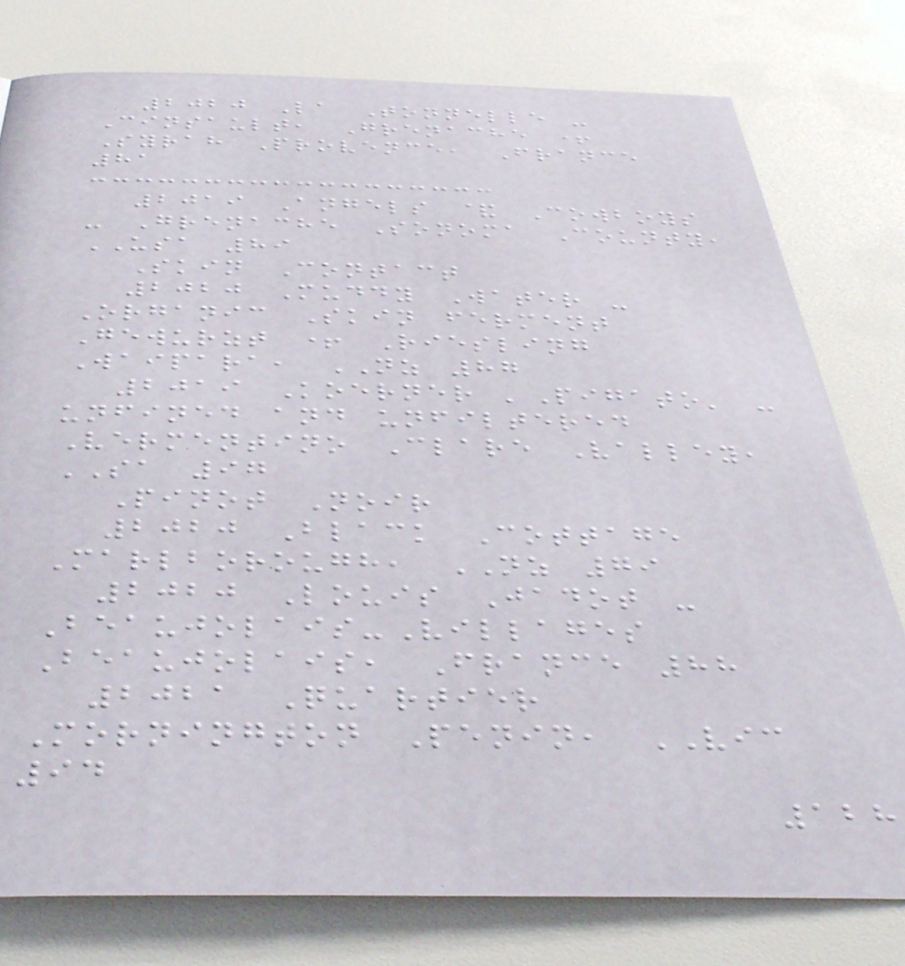2020 La Tonnelle -
Cinsault, Grenache +
Syrah Provence, France
81
2019 Angels & Cowboys
- Grenache Sonoma County,
USA 89
Skin Contact
2020 Muddy Water -
Organic Skin ferment
Gewurzt + Riesling
Waipara, NZ 87
2019 Koerner 'Pigato' -
unfined and unfiltered
Vermentino Clare Valley,
SA 97
Pinot Noir
2020 Black Cottage
Marlborough, NZ 79
2020 Louis Jadot -
Beaujolais-Villages
Beaujolais, France 88
2021 Quartier
Mornington Penin, VIC
94
128
